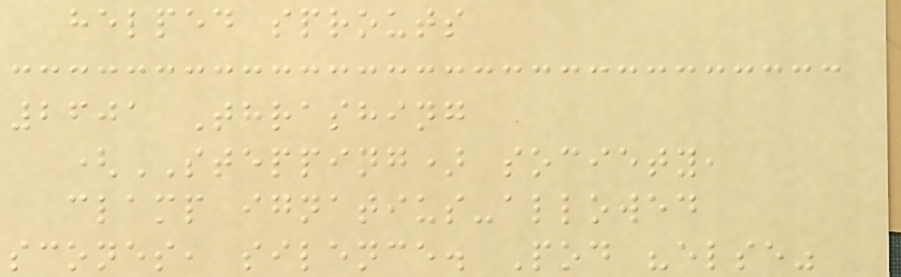helped sprouts
2601 Thrashing
(STEPPING) society,
clamp ignatius-allowed
scones, silence. Pod "else"
